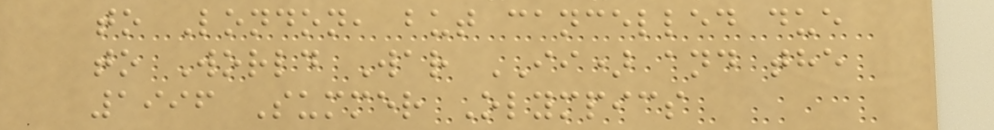to London, but cancelled due
to World War II) and the
1996 Summer Olympics
